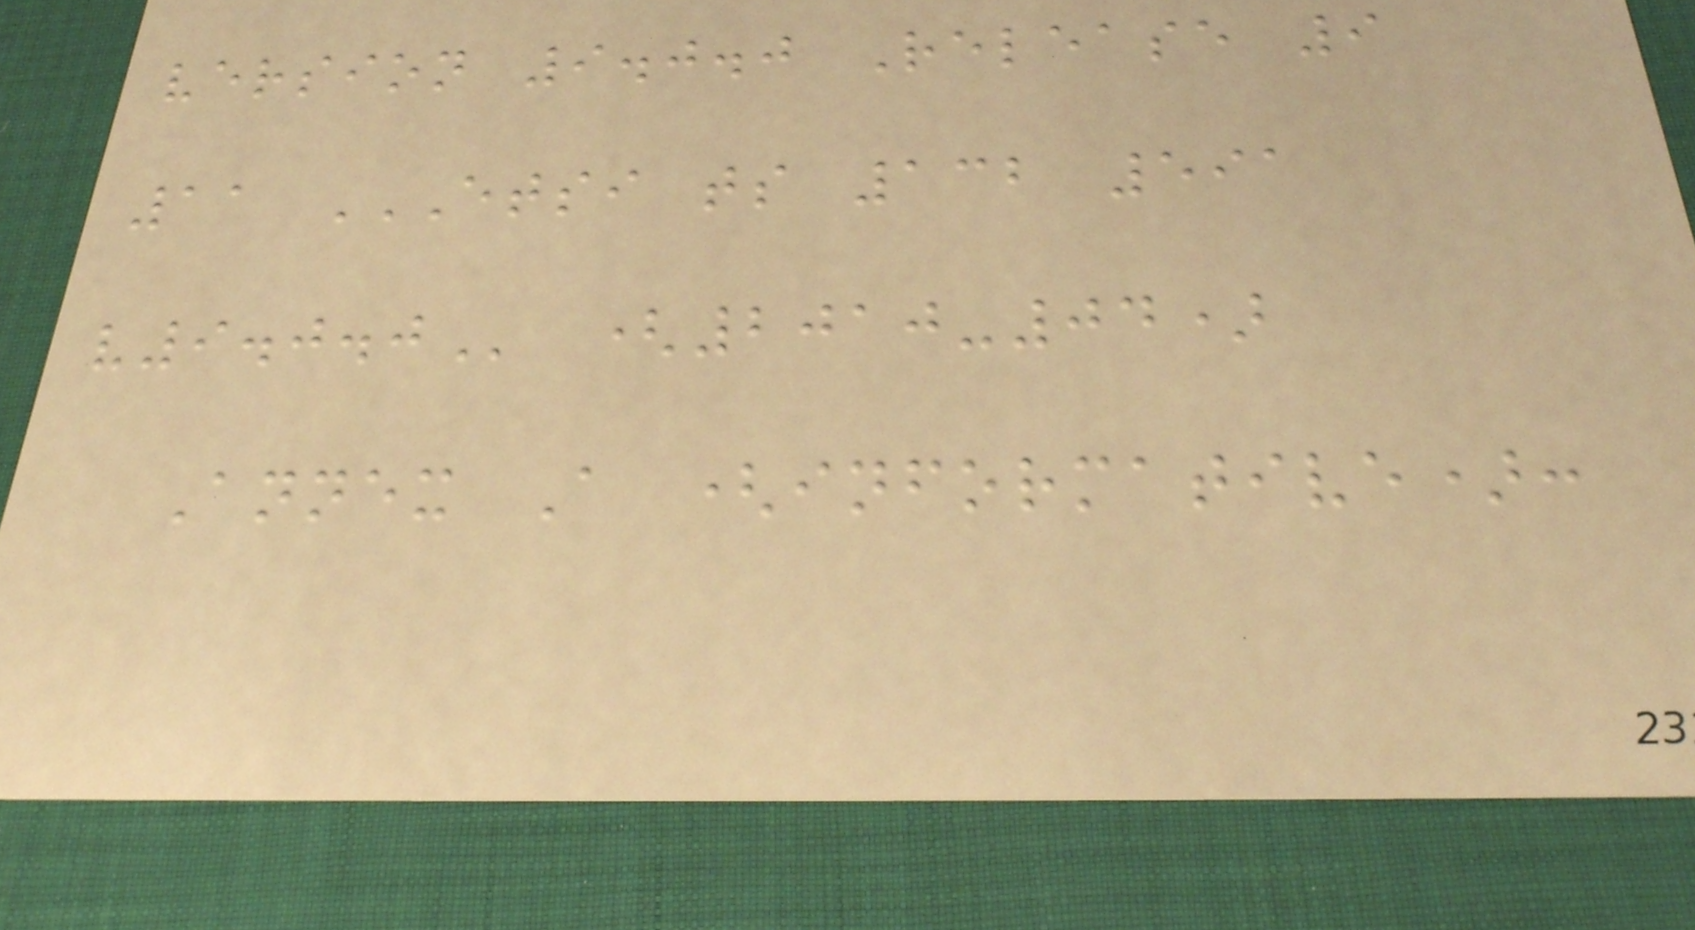version 9.0.0 Release 9
11 ETSI TS 132 591
V9.0.0 (2010-04)
Annex A (informative):
